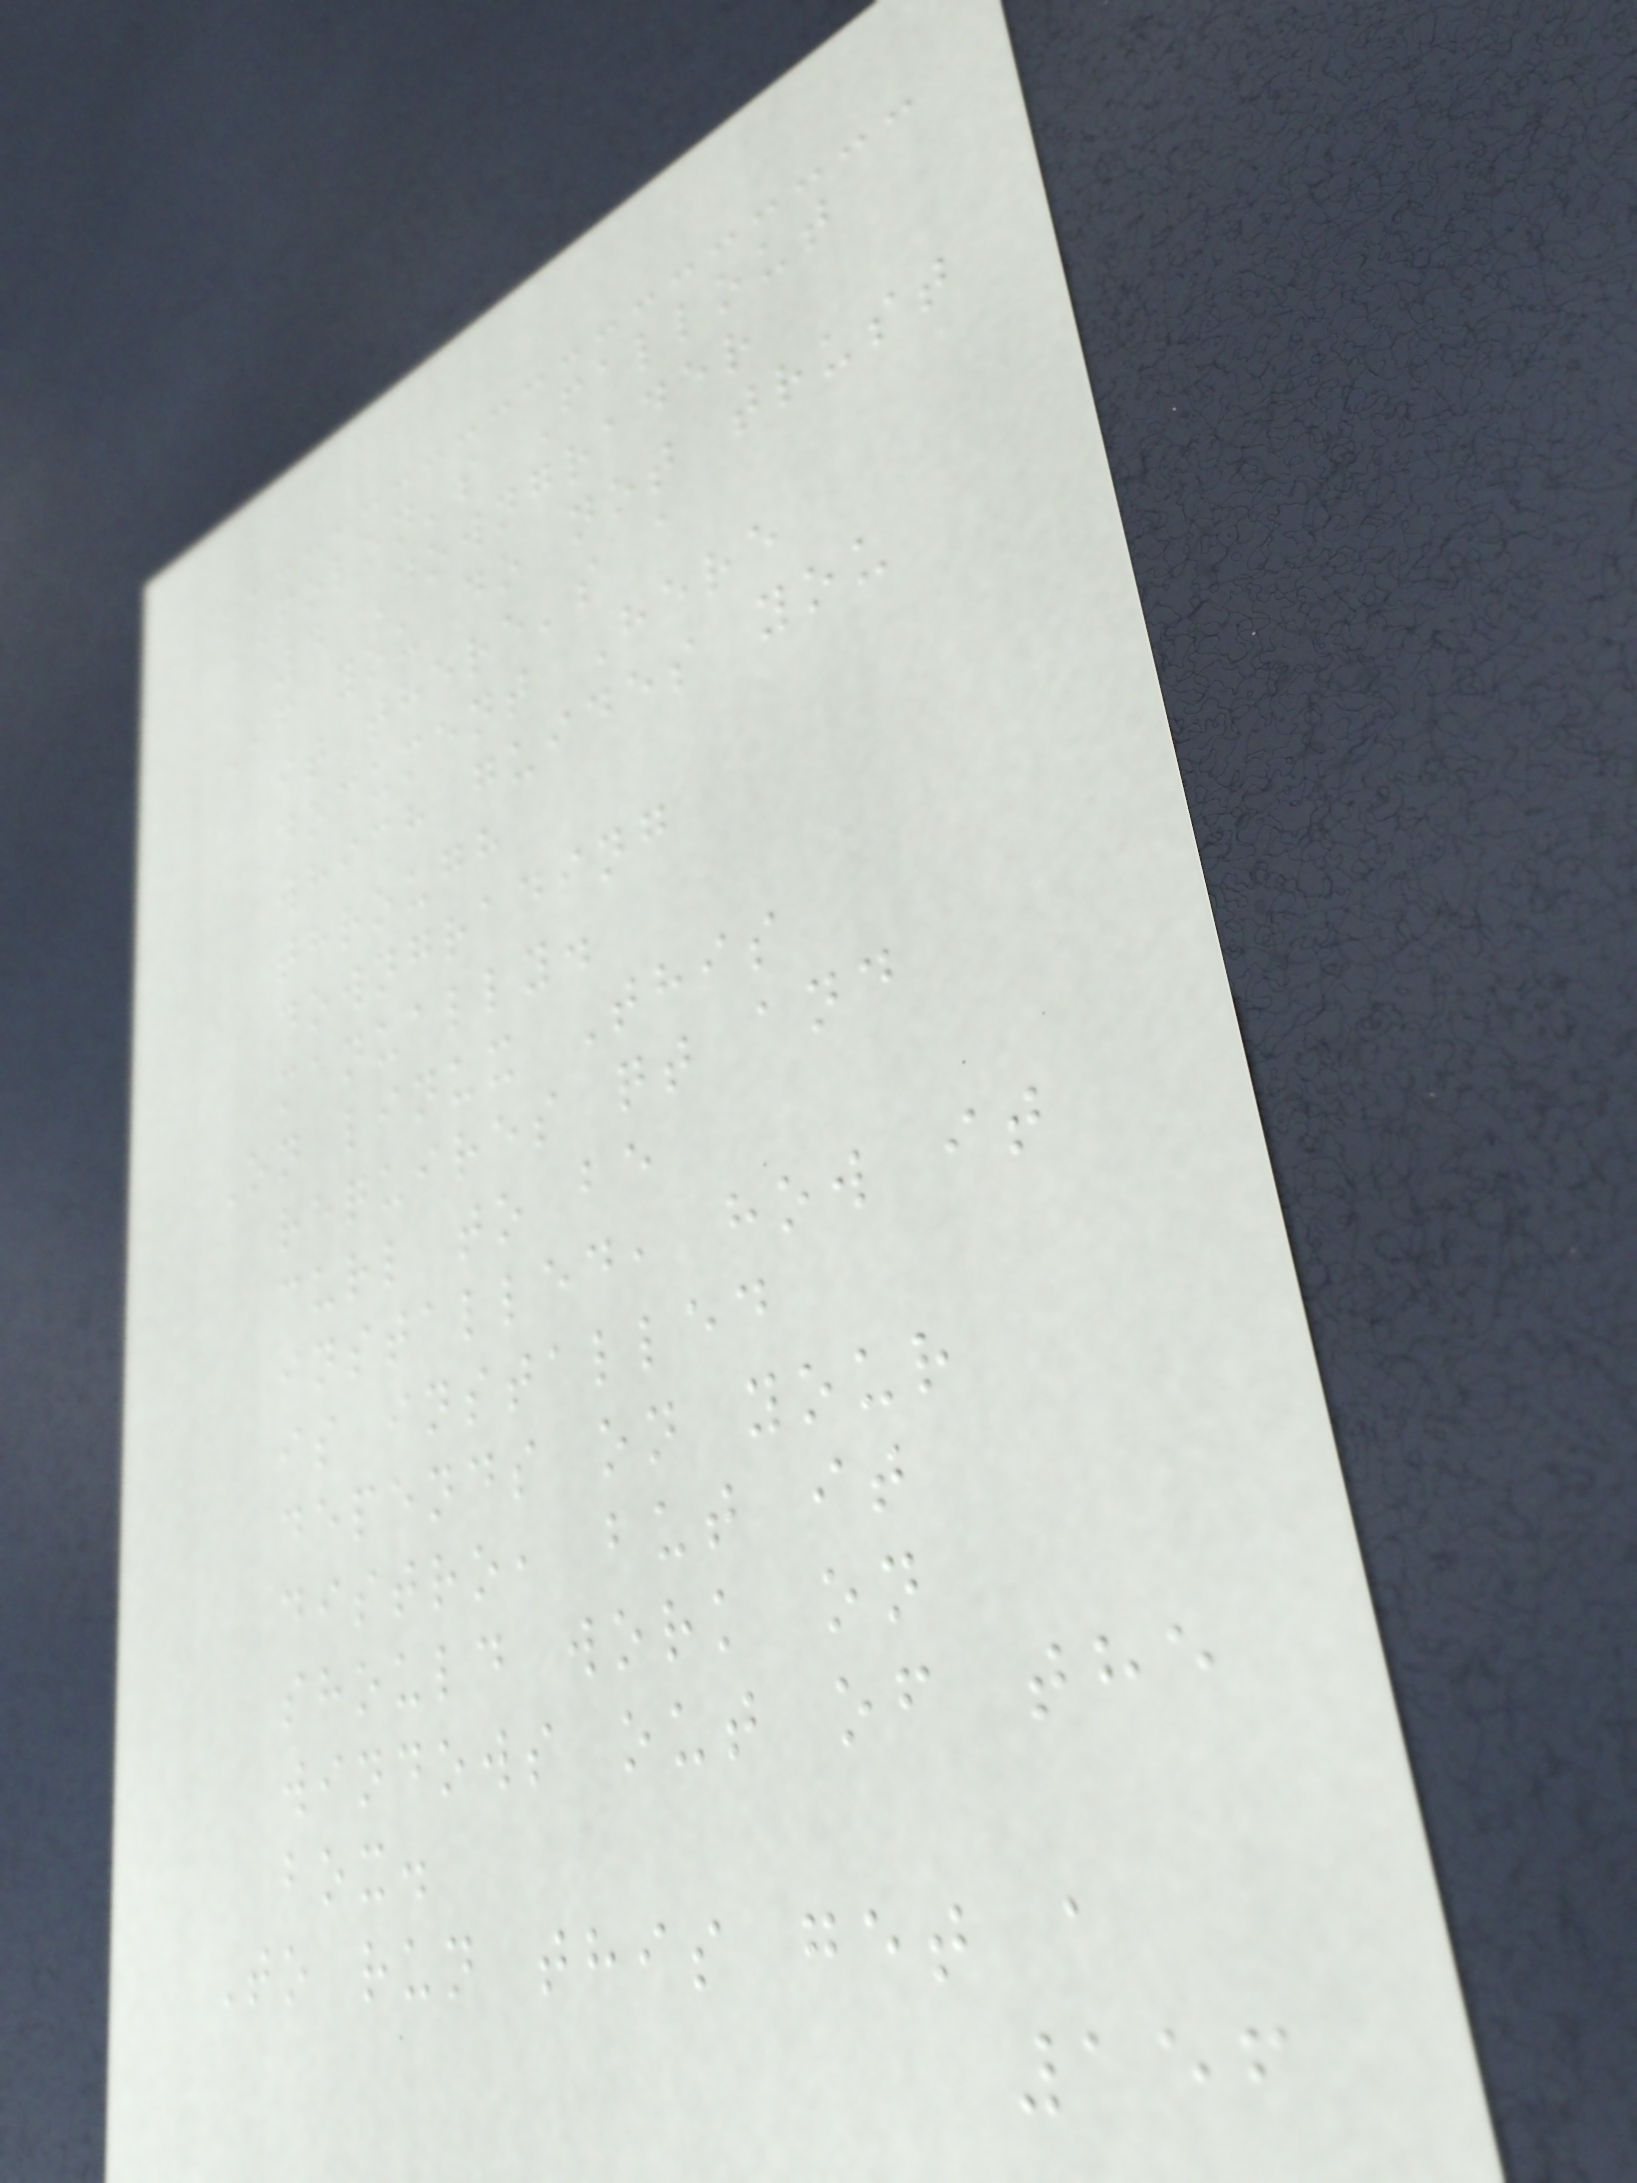FOLON's Fallout
4 Downgrader
If you do not trust
it there's a
document Here
which guides you
through
downgrading
manually.
On linux This
requires qt and
curl to be
installed, how it
is installed
depends on your
distro, but it
should work on
windows out of the
box.
To run this get a
156
